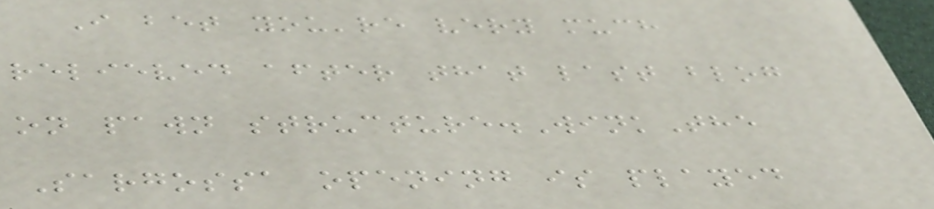I bet you're very much
relieved after that last blog
on pawn structure.WinkThe
Sargossa opening is played
